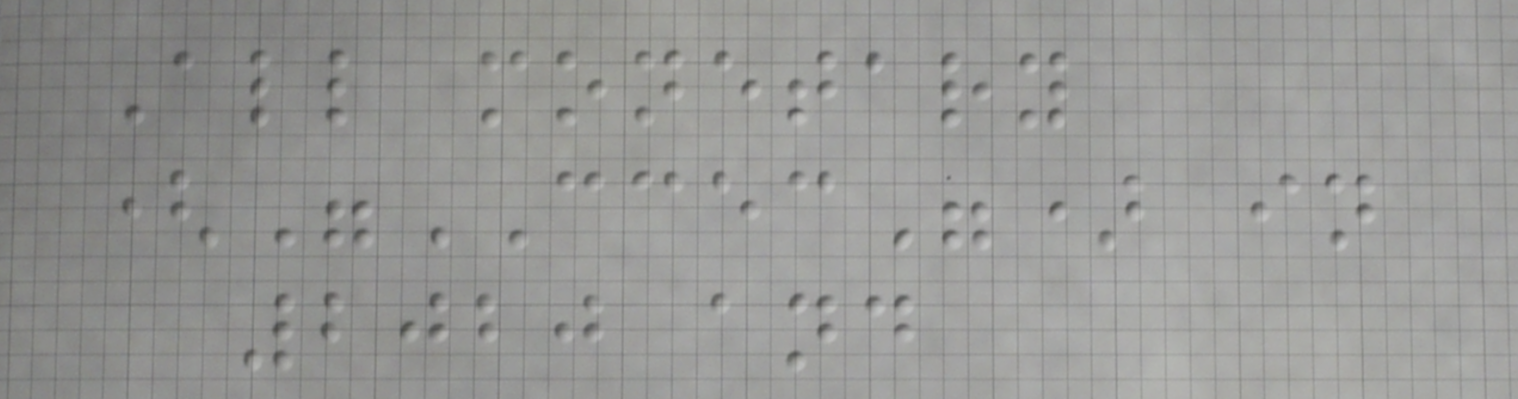All monetary
("CCEC") in
2020 and
